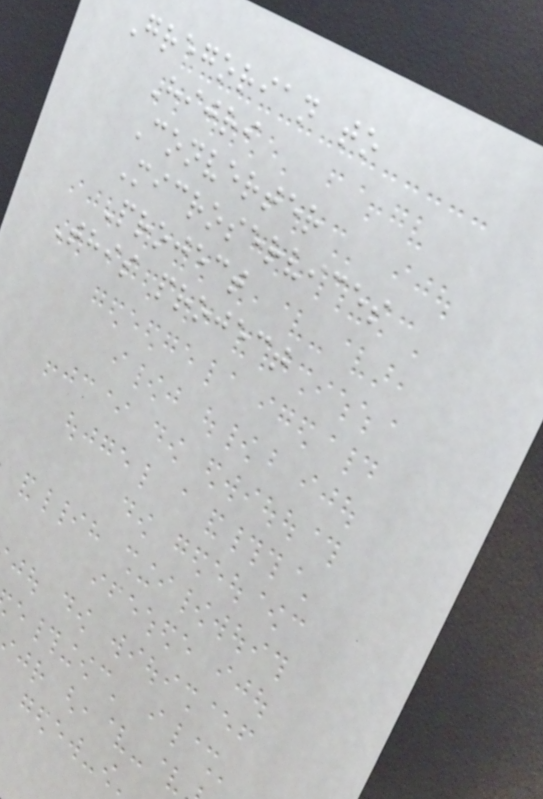Gregorian to
Hijri
Converter
Microservices
Project
This project
